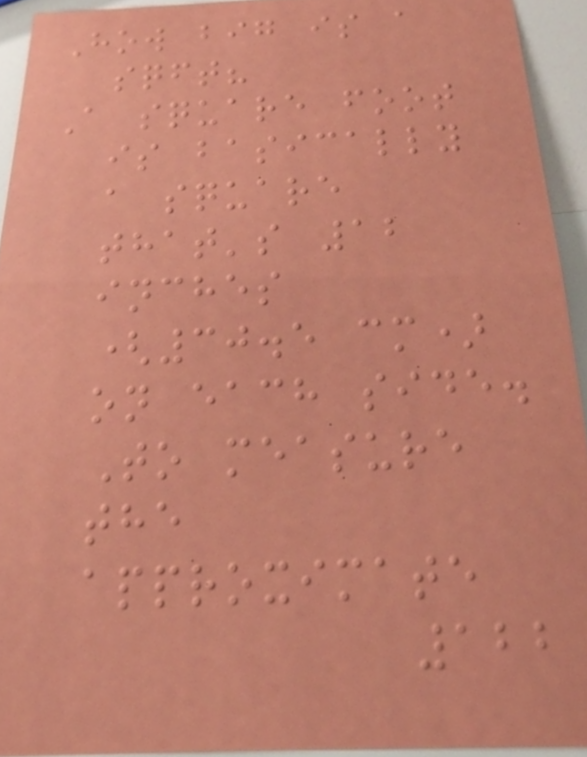How big is a
sqft?
A square foot
is basically
a square
that's 12
inches
(30.5 cm)
on each side.
To measure
the
approximate
122
